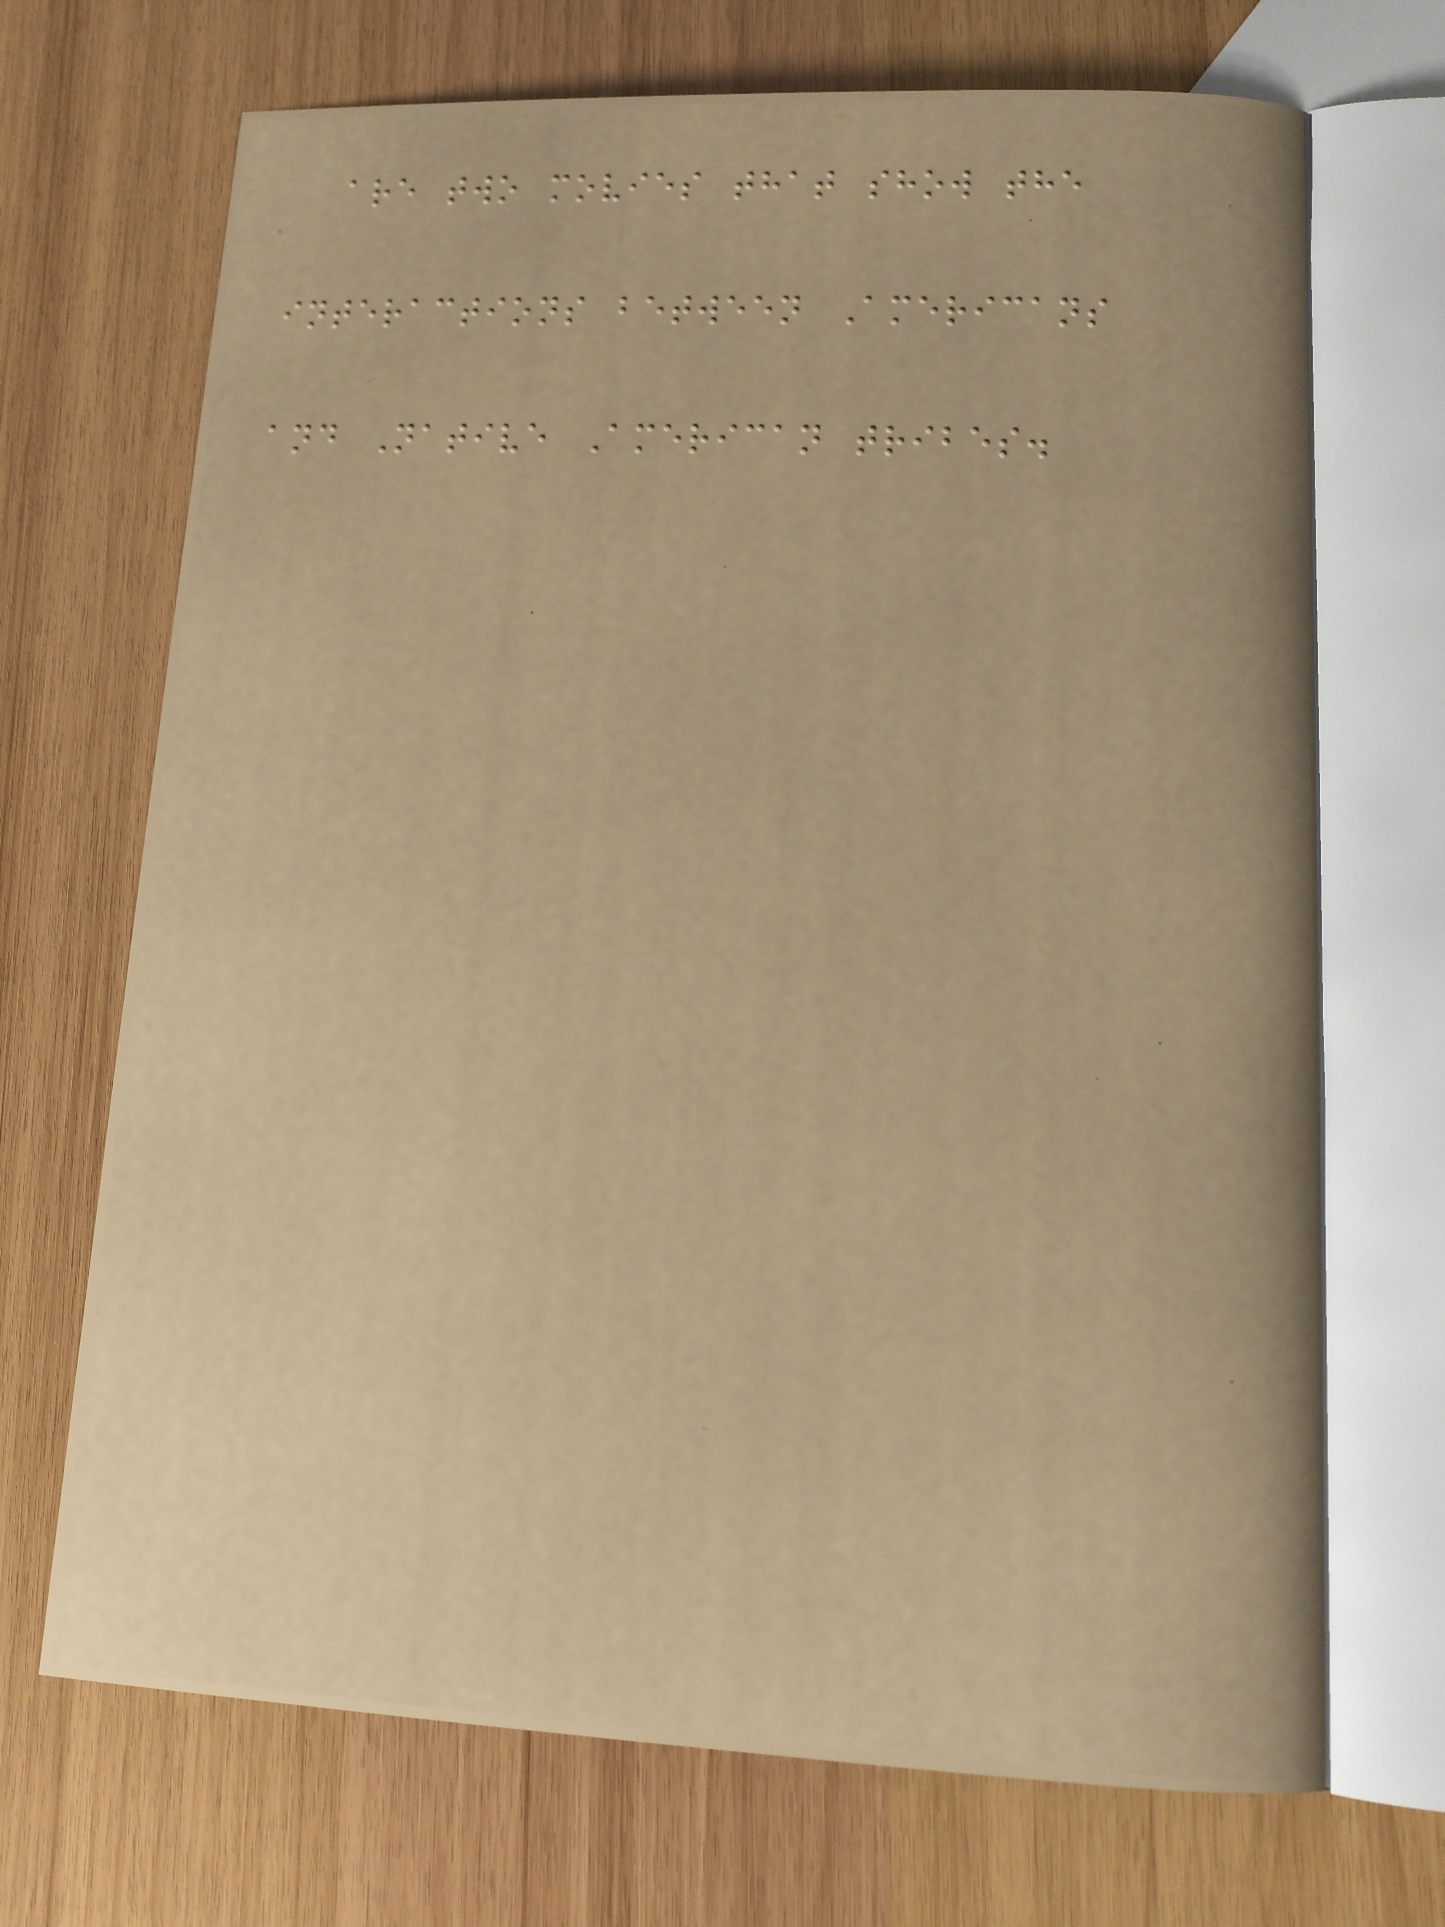are two movies that show the
interactions between Americans
and Native American tribes.
